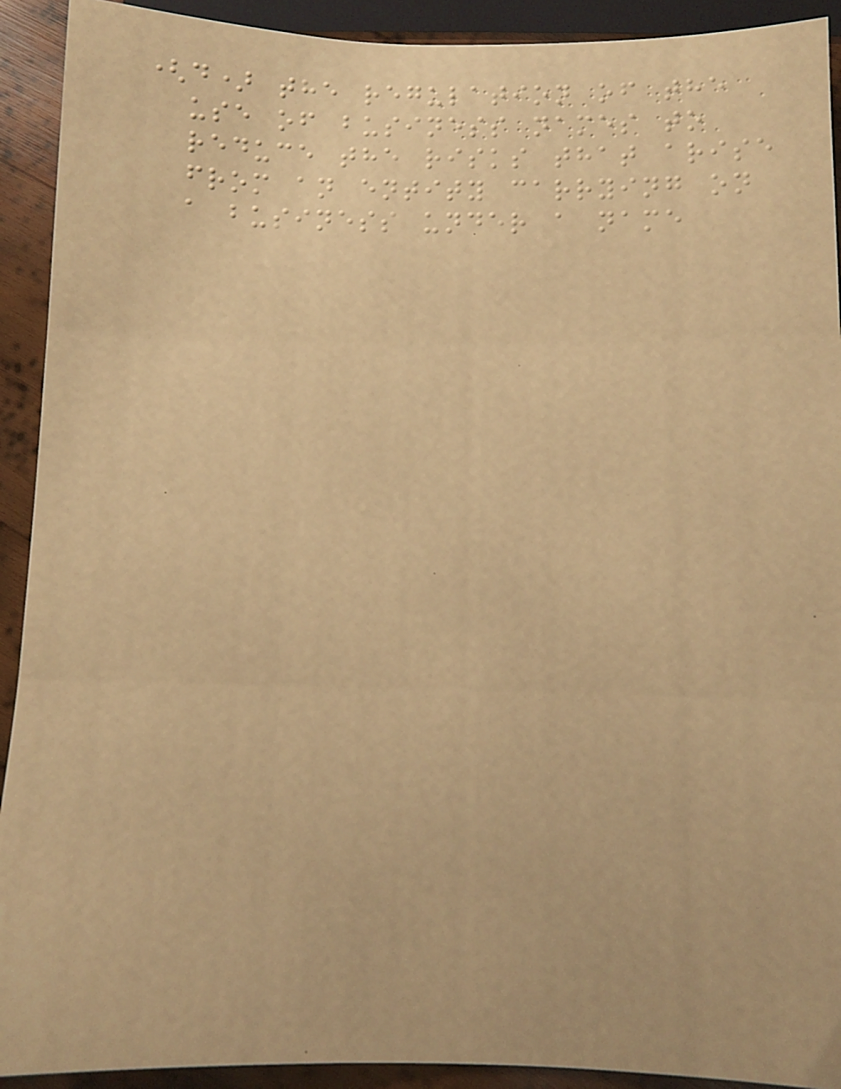(d) the regulation of the
use of business names to
reduce the risks that arise
from an entity carrying on
a business under a name
